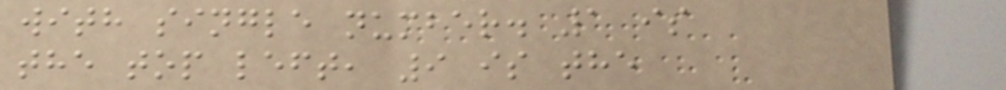with single number. 1 is
the top left, 9 is the
